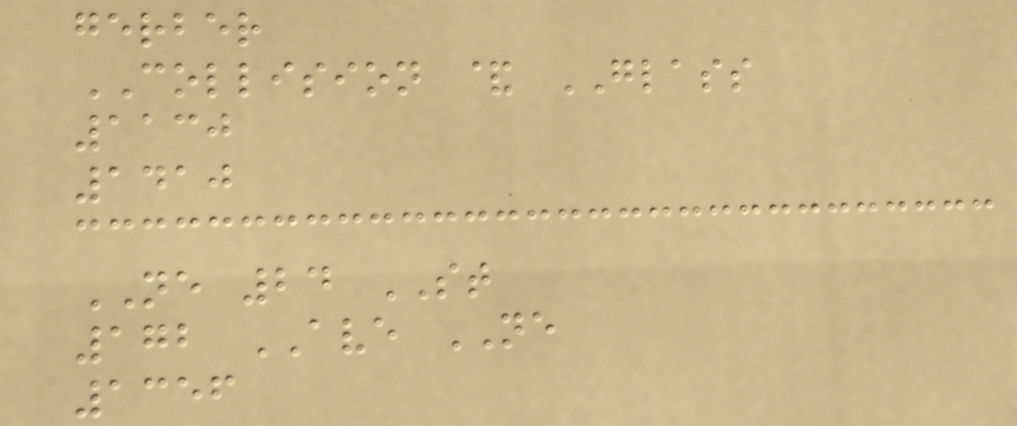gerber
COLLISION & GLASS
1130
1410
NE 24 ST
172 AVE NE
1356
